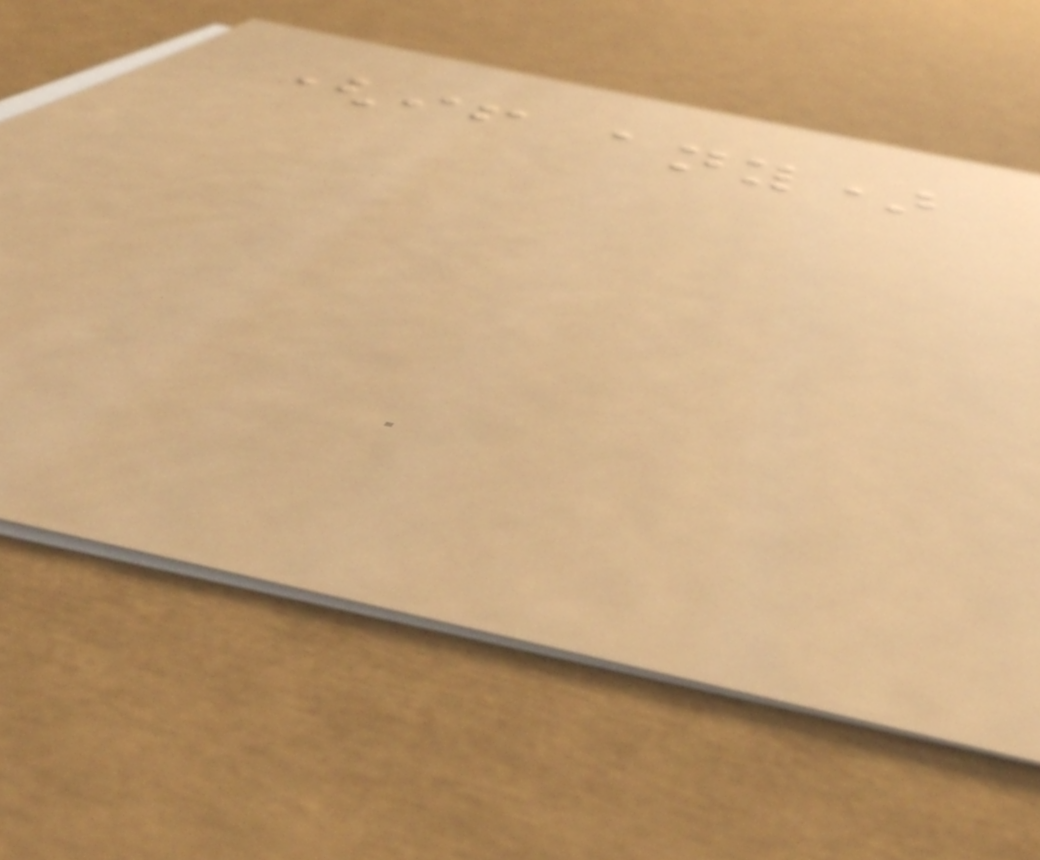(if any)
